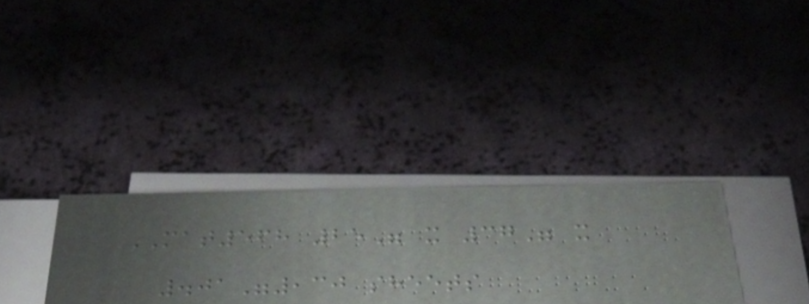MAT568 25" x 37" x
.01",30 sheets
